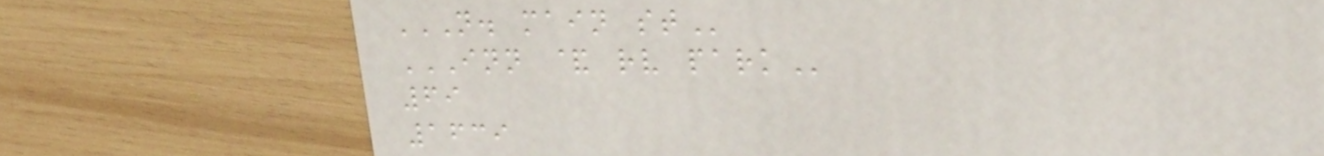N. MAIN ST
INN & RV PARK
69
1639
